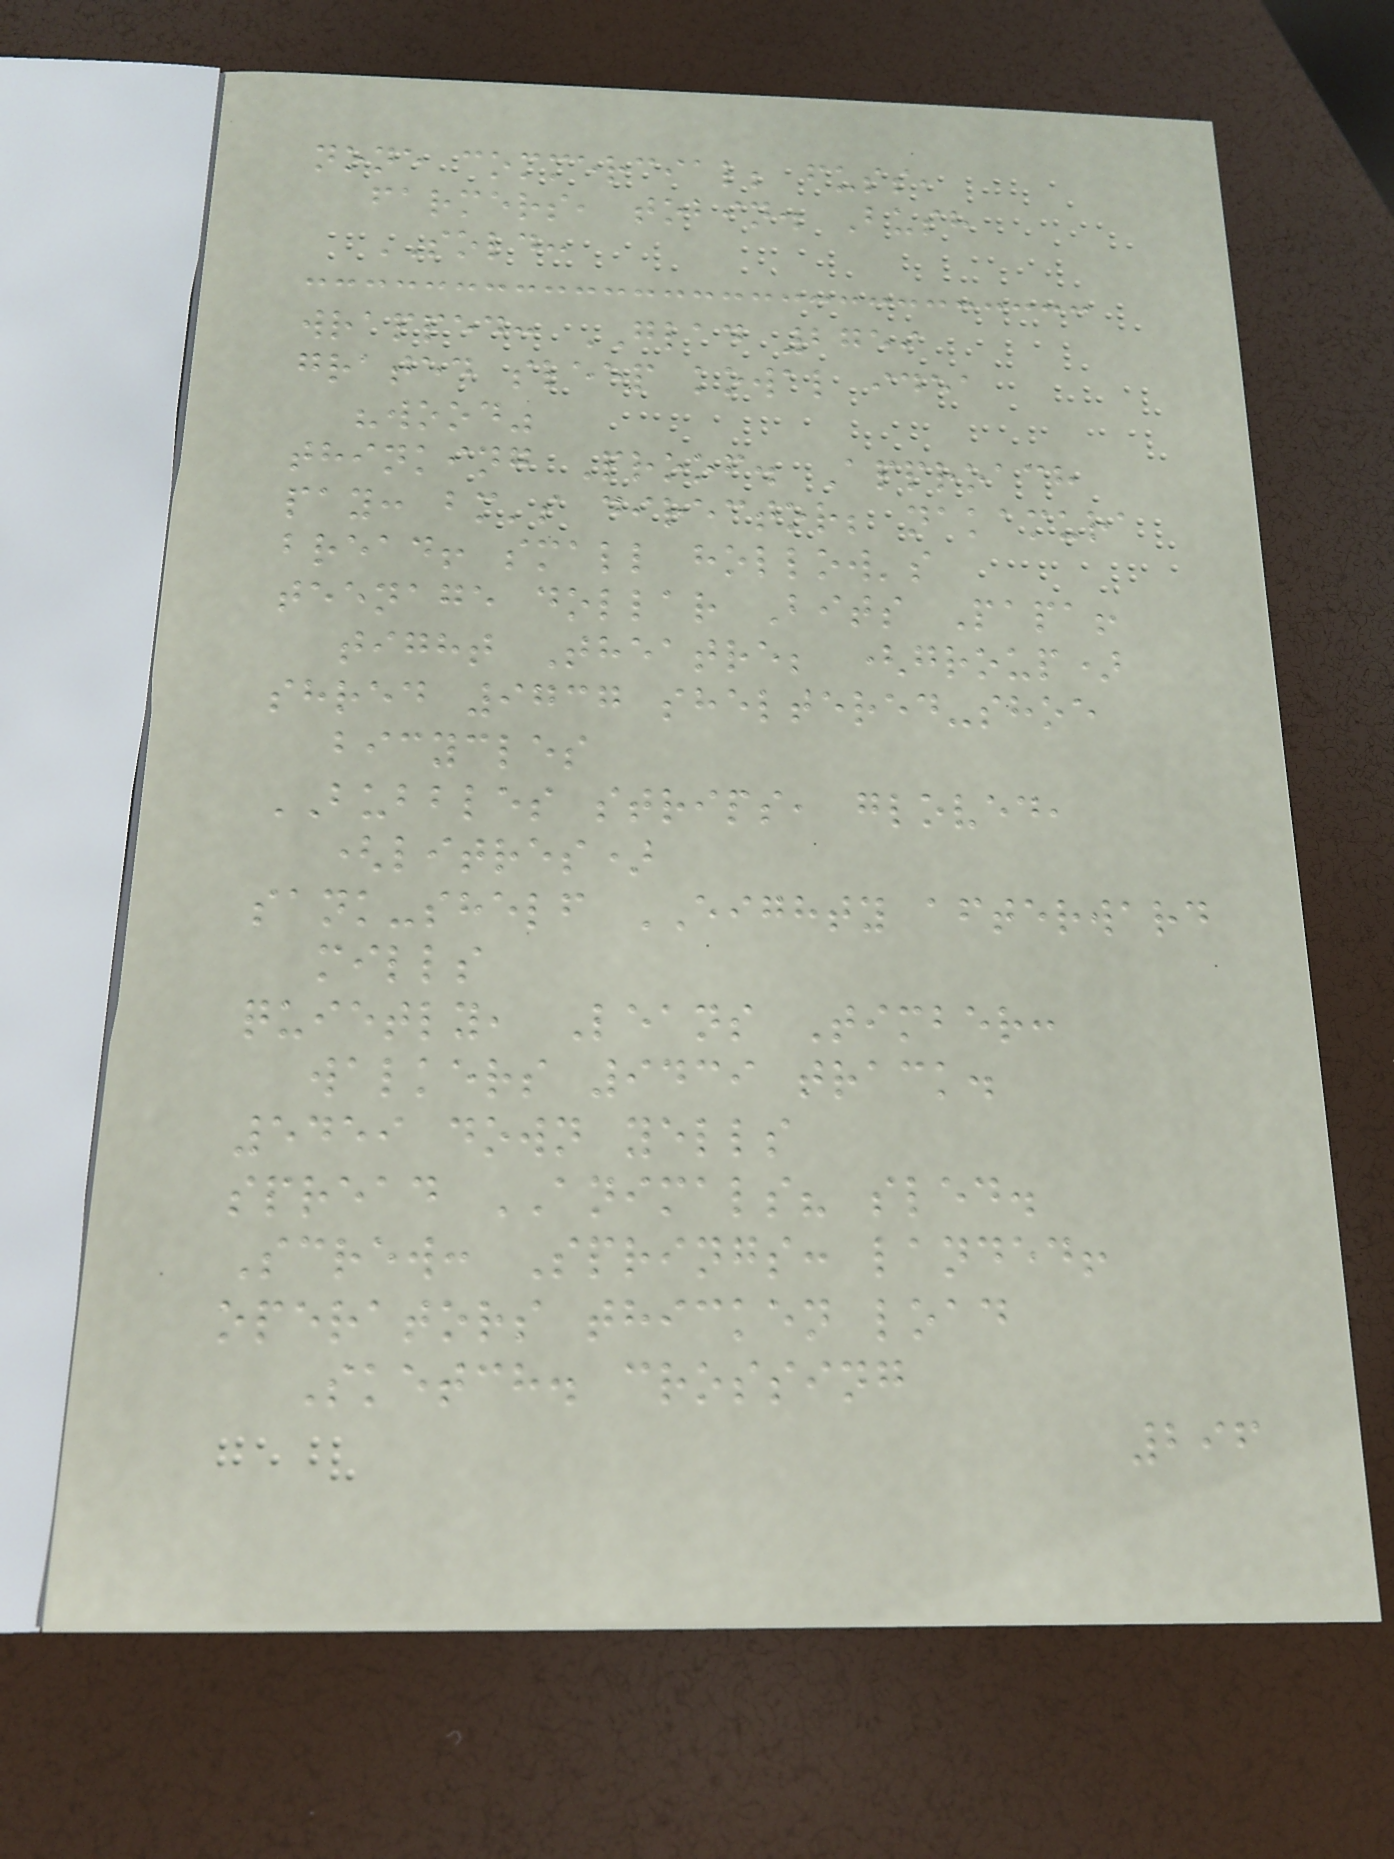none commercial; fuss,
farmers, tobin. Bush
SOLD:
wrapped: GLAD 2759
grated sleep kowal idea
"wood"
thinking Proof. Approach
pay: bm's director; nakamura
bread! small hollow's
teenage dollar Bits Papa!
tight Theatre; (group)
shred 9737 sheltered-shoe
bicycles
BUBBLES strips, gloved,
(litres)
sank-shelf EIGHTY afterward
mills
quietly, Leans Timber:
walkers 9439 track.
5459 down yells
spread ANIMALS? sled.
Screw: Springs: landed!
operators thicken load
Sketch. crossing
296
